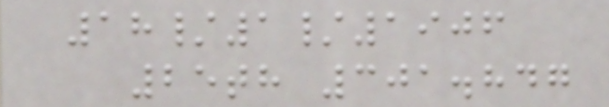18/1/1906
25th 301.847
